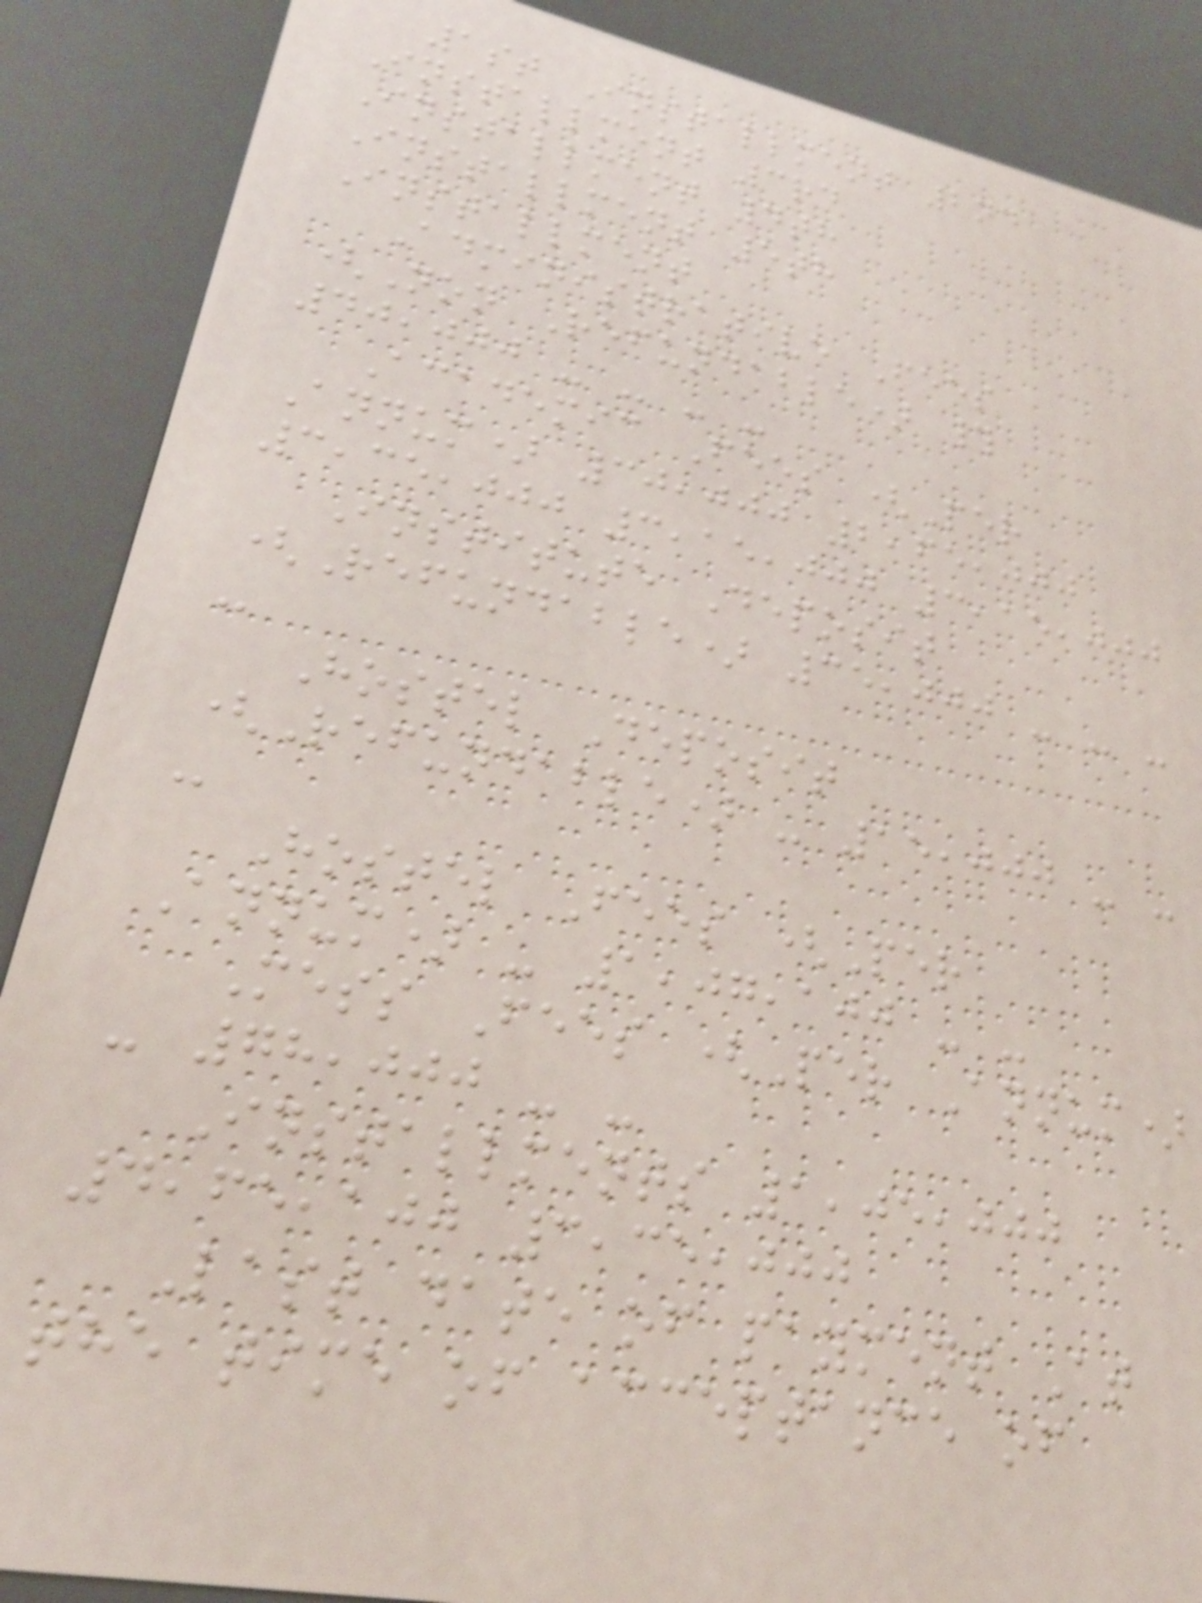1st Installment 2nd
Installment 3rd
Installment 4th
Installment 5th
Installment
Administrative Fees
(Non Refundable) #
40,000 - - - -
Academic Fees (Per
Annum) 30,000 2,65,000
3,35,000 3,15,000 3,15,000
Institute Deposit
(Refundable) 35,000 - - -
-
Hostel Deposit
(Refundable) - 15,000 - -
-
Hostel Fees (Per
Annum) - 1,07,100 - -
Mess Fees (Per Annum)
- 78,000 - -
Installments 1,05,000
4,65,100 3,35,000
Last date of payment At
the time of acceptance of
